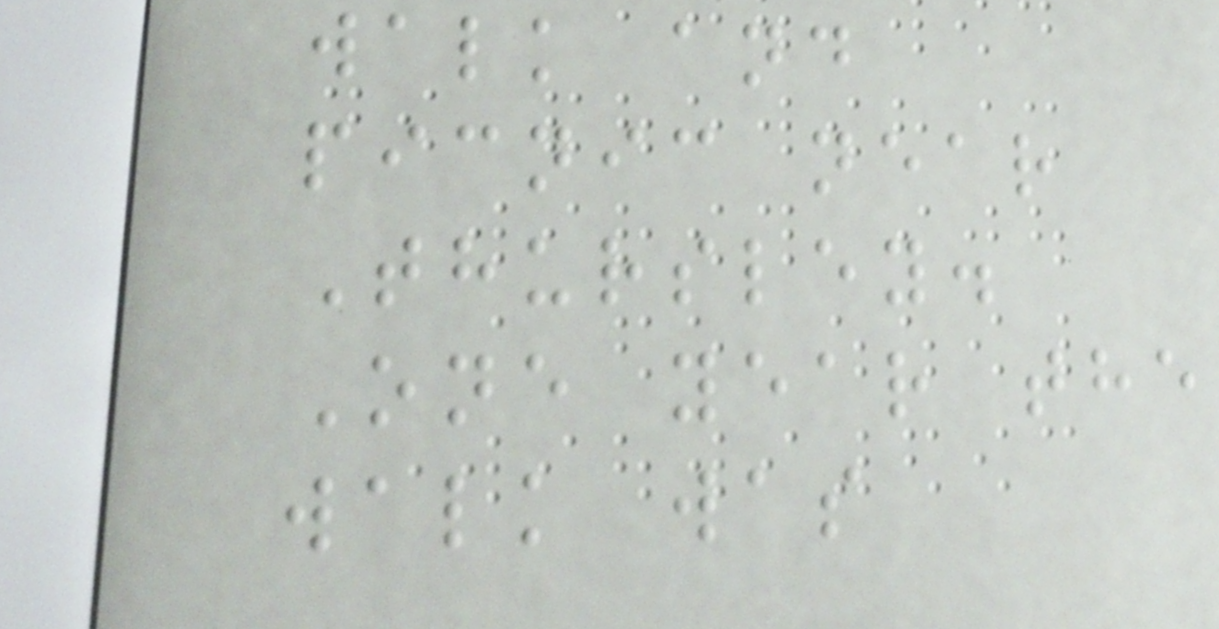walk and
picnic near
Thursley.
One year the
walk was
